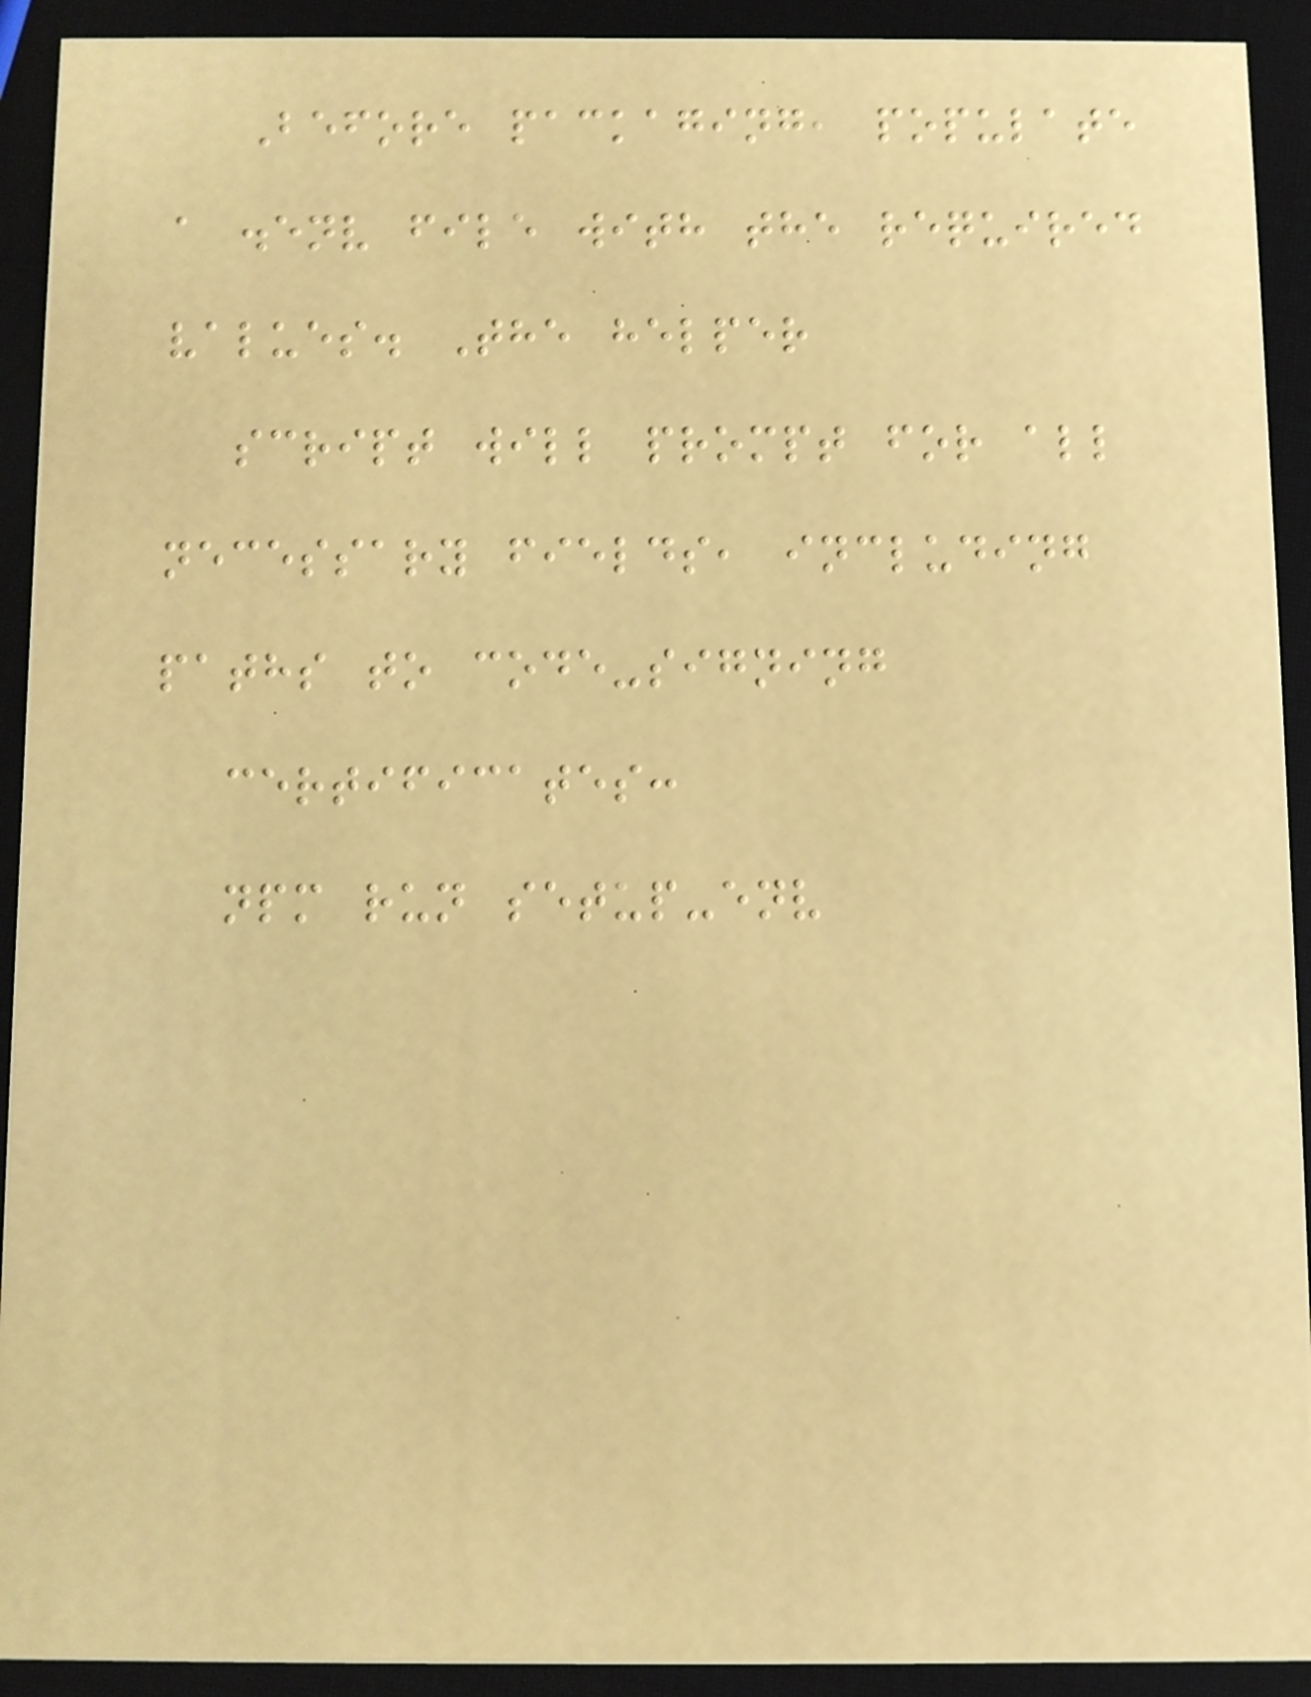Before packaging, populate
a .env file with the required
values. The helper
script will prompt for all
necessary fields, including
paths to code-signing
certificates:
npm run setup-env
